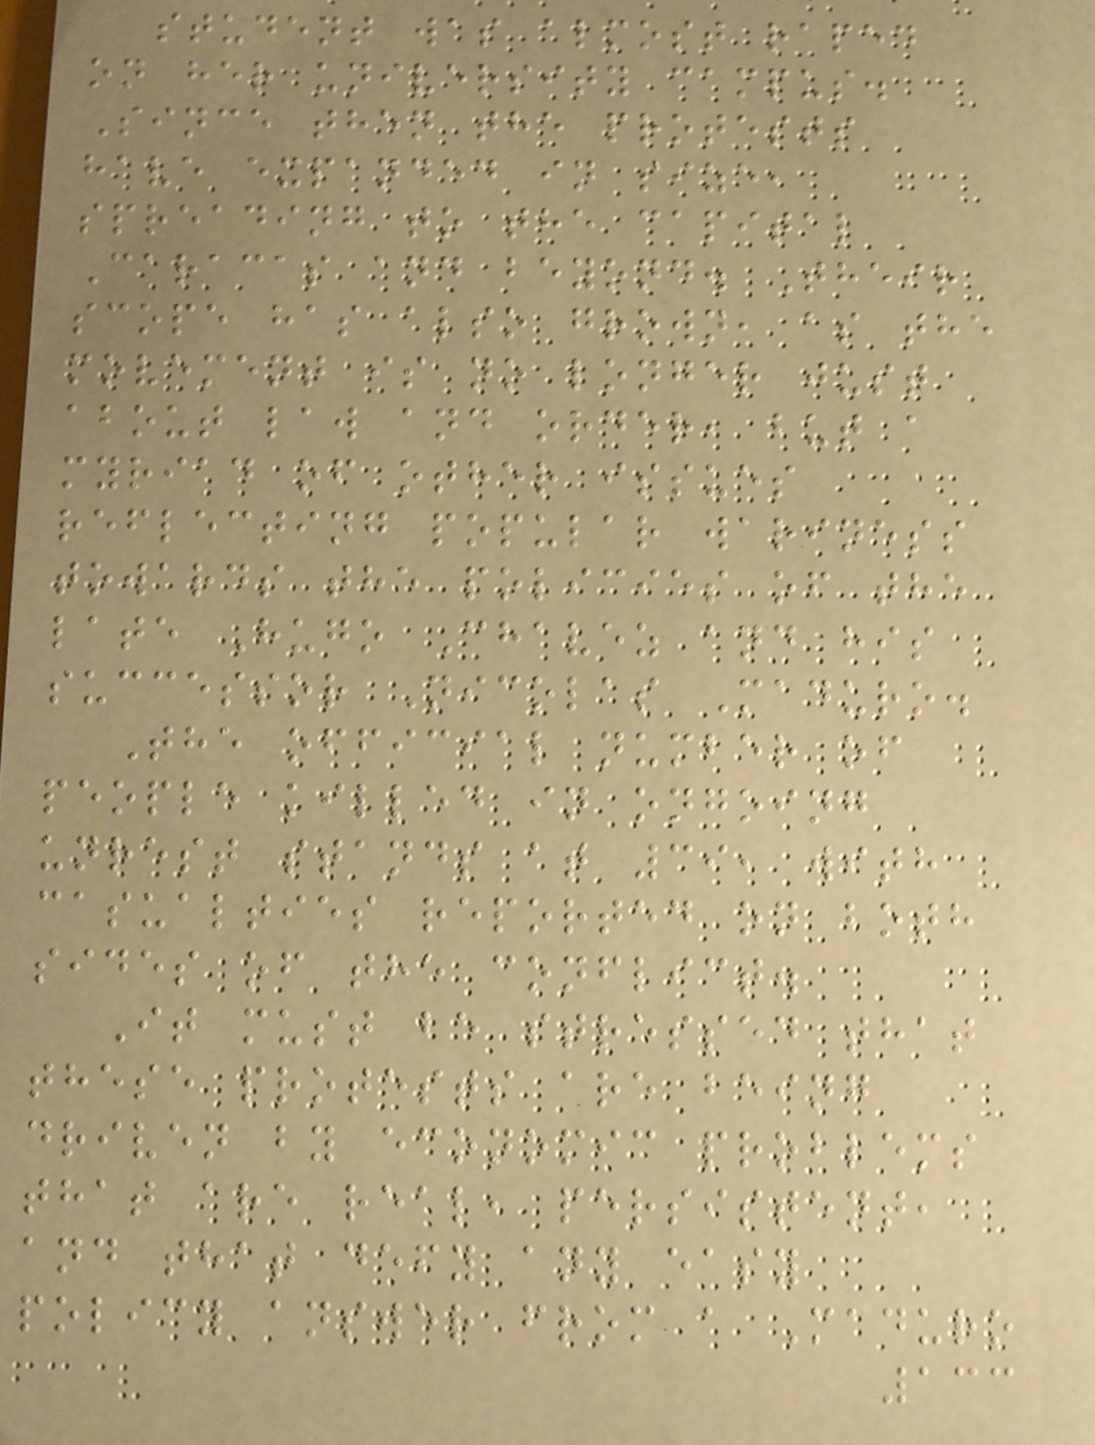student was almost raped
on her university campus.
Since then the protests
have expanded in size,
spreading to the capital
Caracas and beyond. Their
scope has also grown, as the
movement is no longer just
about law and order, but a
myriad of other issues
reflecting popular wariness
towards the policies of the
late Hugo Chavez and his
successor Nicolas Maduro.
The official number of
people killed in ongoing
unrest stands at 39, with
casualties reported on both
sides of the conflict.
It must be stressed that
these protests are being
driven by economic problems
that are real, persistent,
and that defy any easy
policy answer from a Maduro
133
